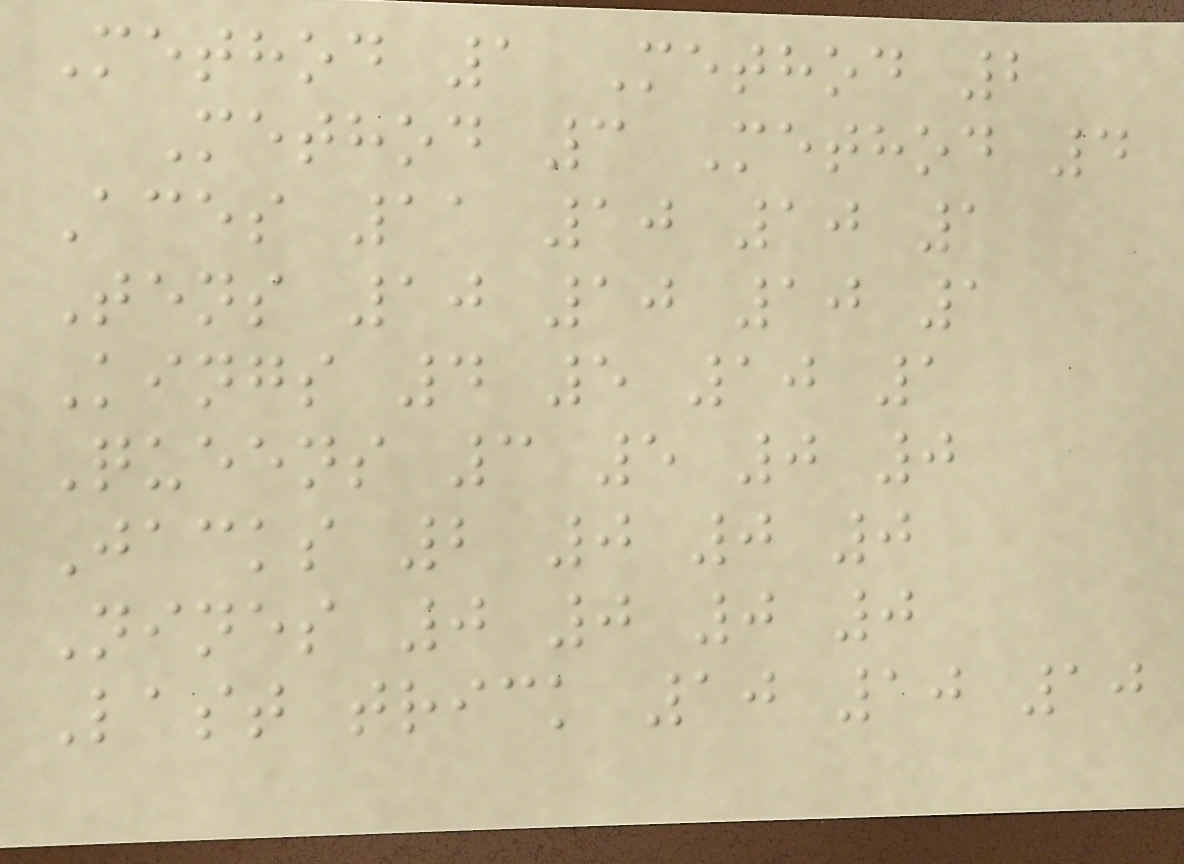Method 1 Method 2
Method 3 Method 4
Aces 11 10 10 1
Tens 10 10 10 1
Kings 4 5 10 1
Queens 3 5 0 0
Jacks 2 0 0 0
Nines 0 0 0 0
Last trick 10 10 10
